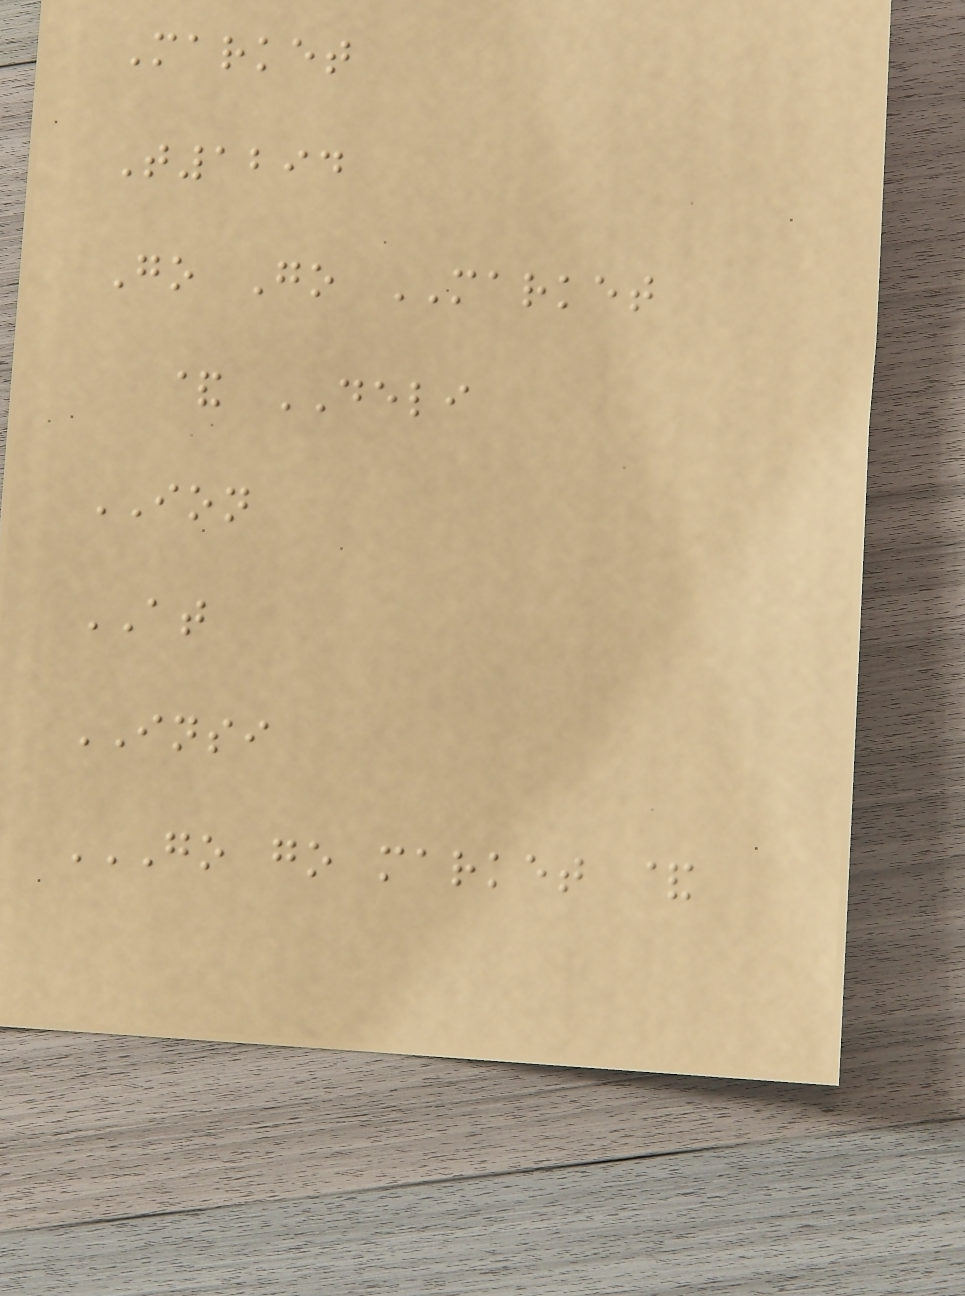Market
T1294
Go Go MARKET
& DELI
ION
AT
INSI
GO GO MARKET &
